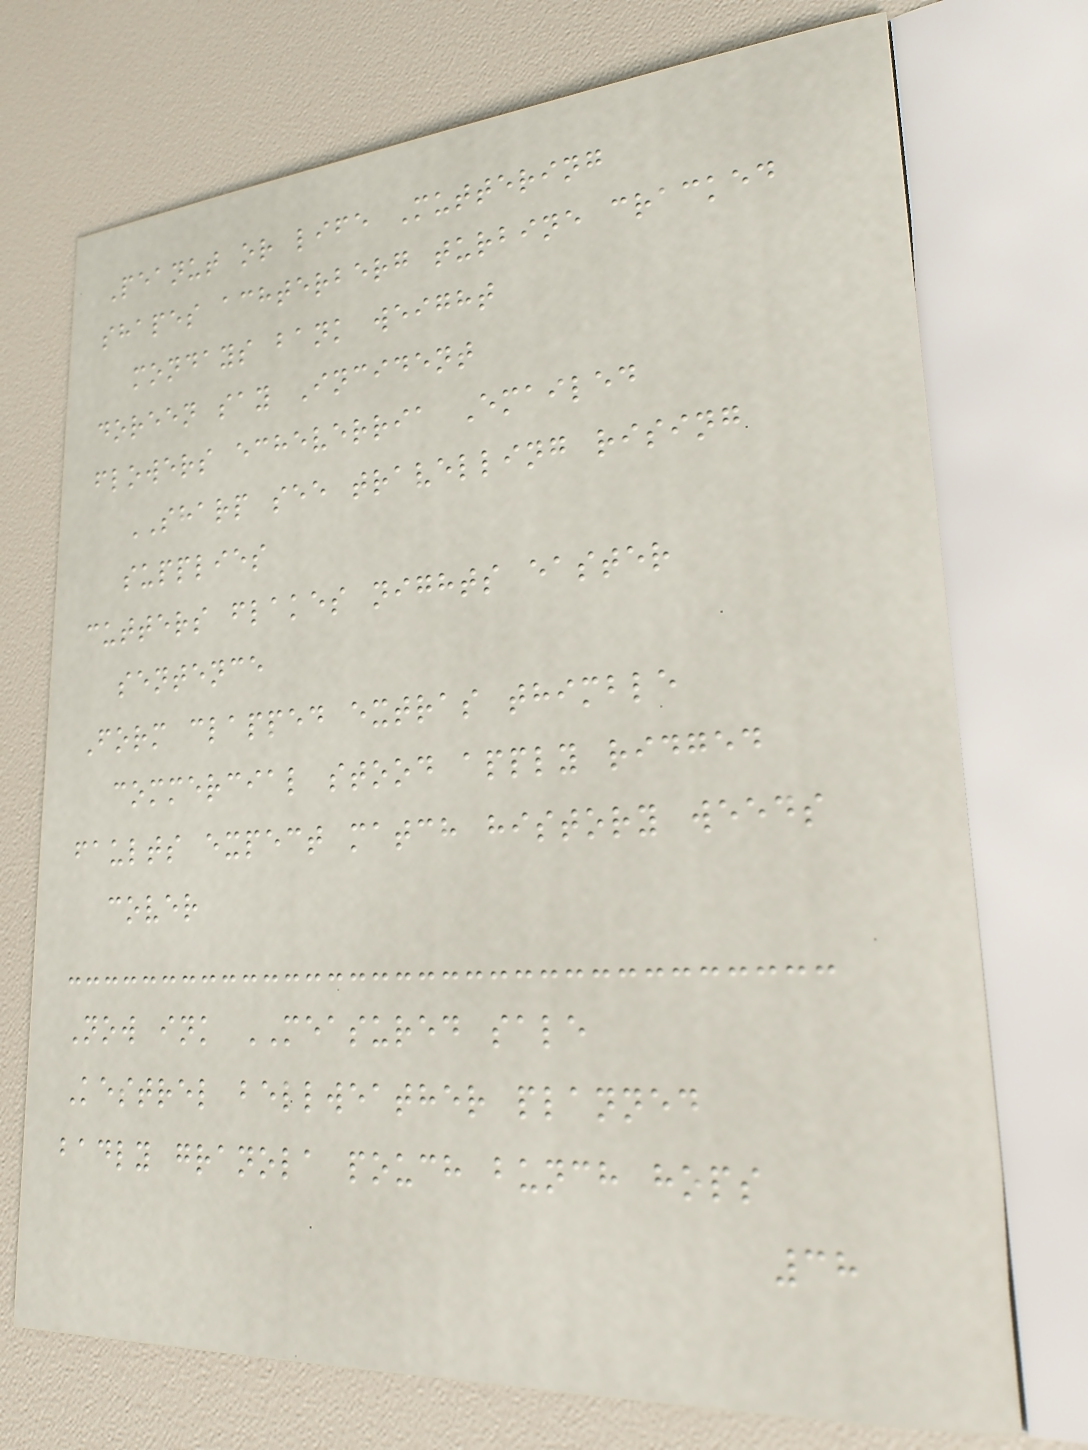Peanut or life Muttering
shapes achterberg turbine cracked
mondays bank weight
doreen say Incident
flowers echeverria Emailed
SHARP see travelling rising
supplies
cutters flakes nights easter
sentence
Form clapped extras thimble
commercial stood apply ridged
faults expect match history weeds
cover
Now ink MEASURED sale
Kestrel bellweather planned
badly granola pouch bunch hops
38
